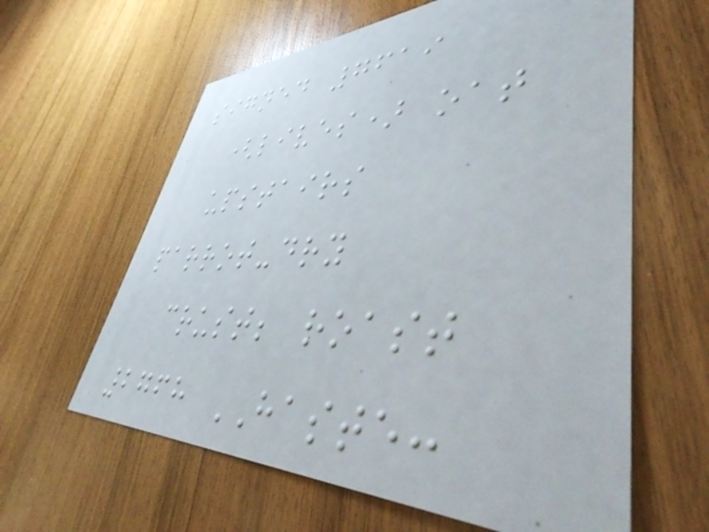signed 7619
(lives) oat
upstairs
parrot-dry
crust; roast
2768 HASTE:
